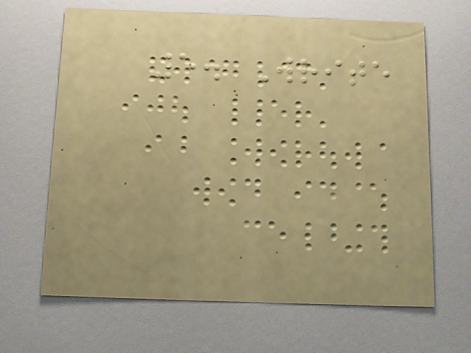5. Write
